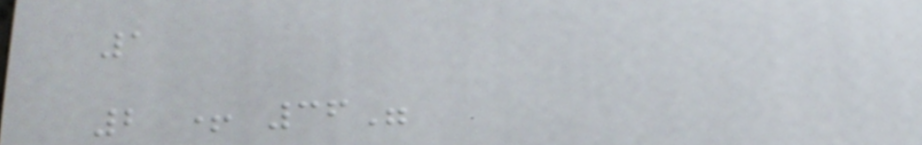1
2 + 36"
